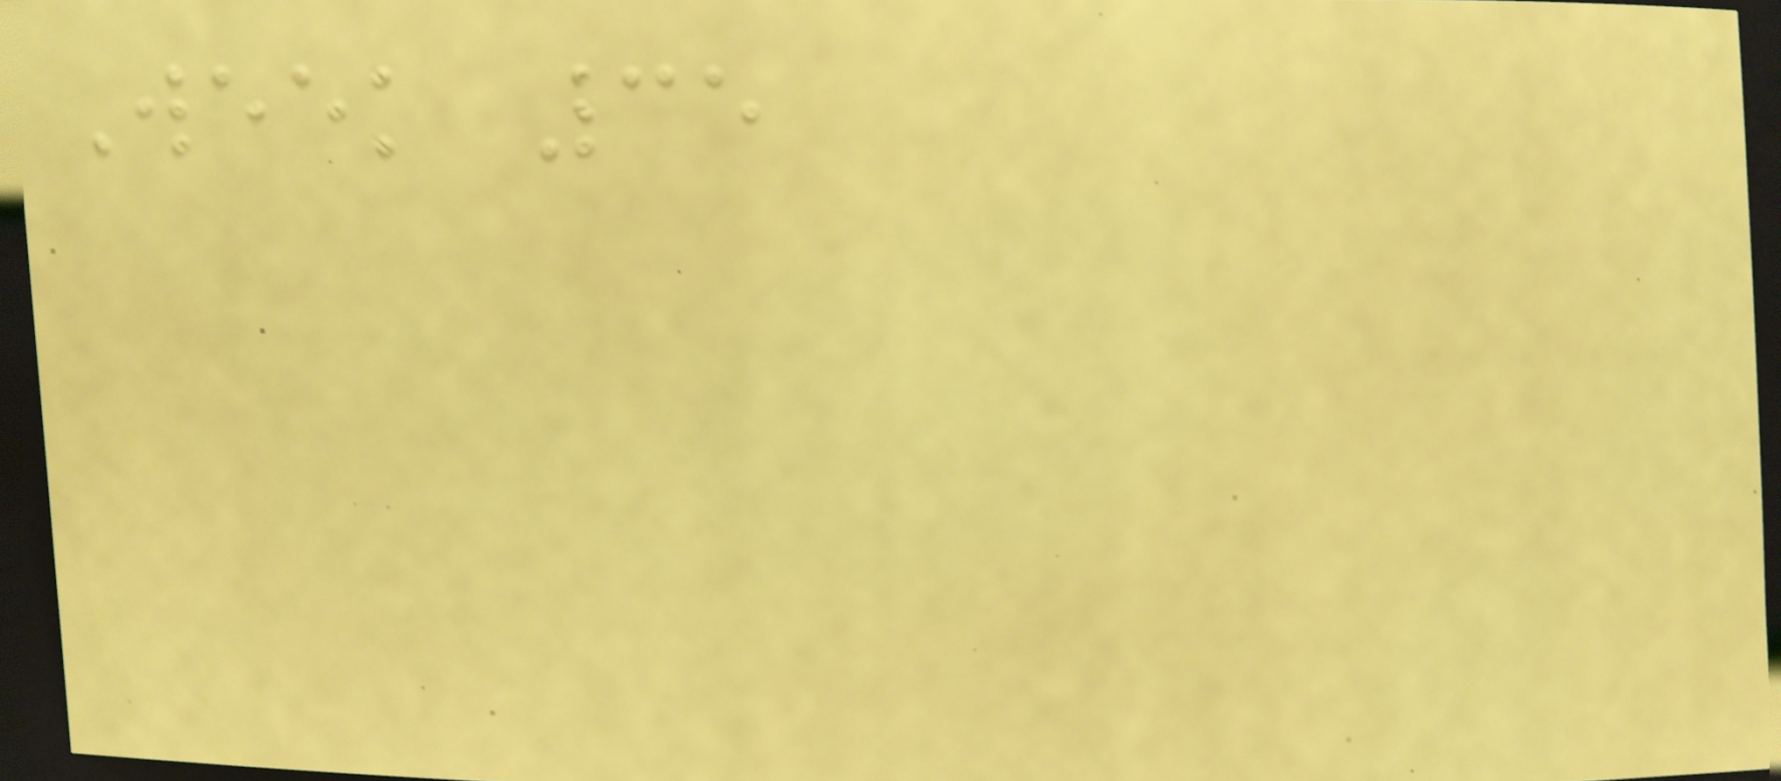Week 35
